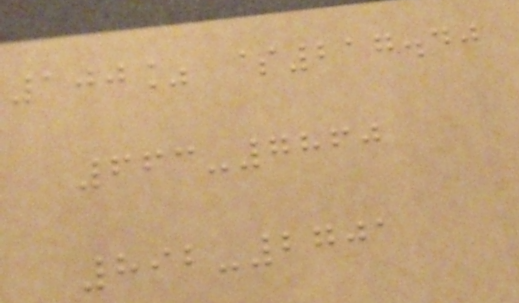100% $217.40
663-7860
892-2701
